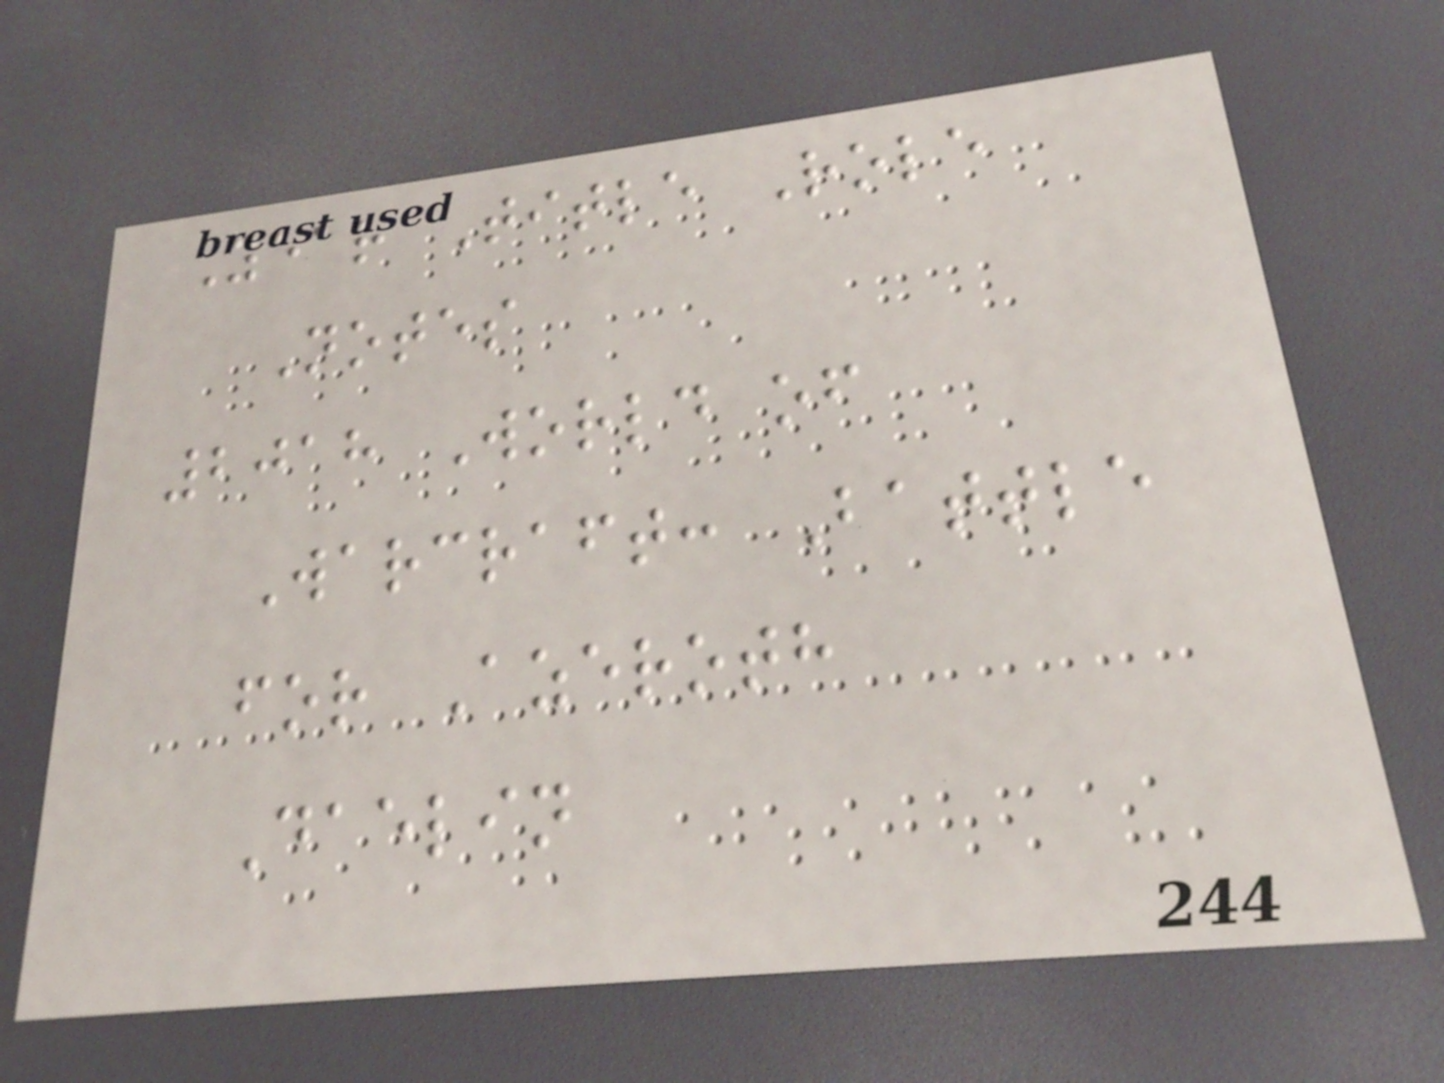Year Title Role
Notes
2018 World of
Warcraft: Battle
for Azeroth
Daelin
